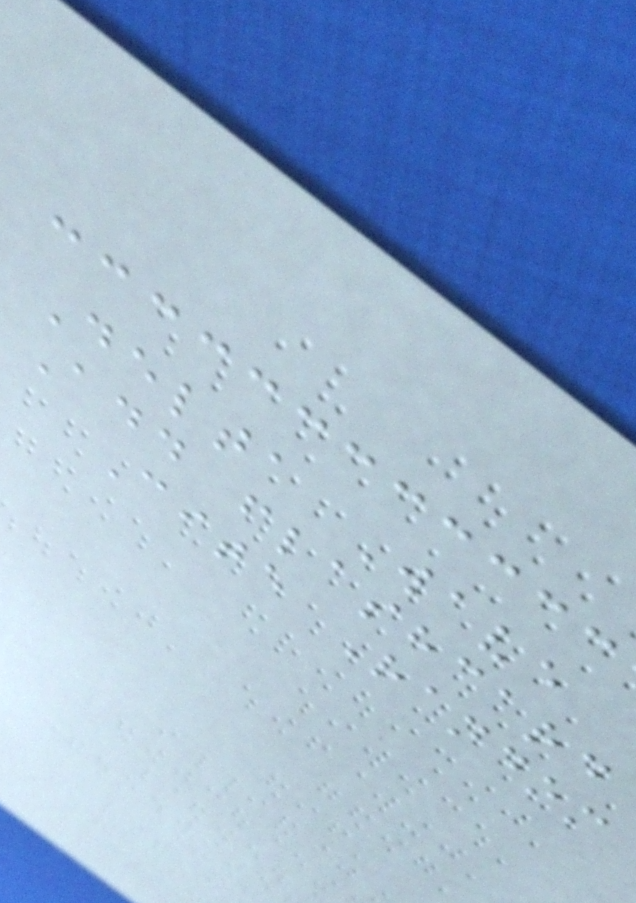Delta Wave
Add flashcard
Cite Random
